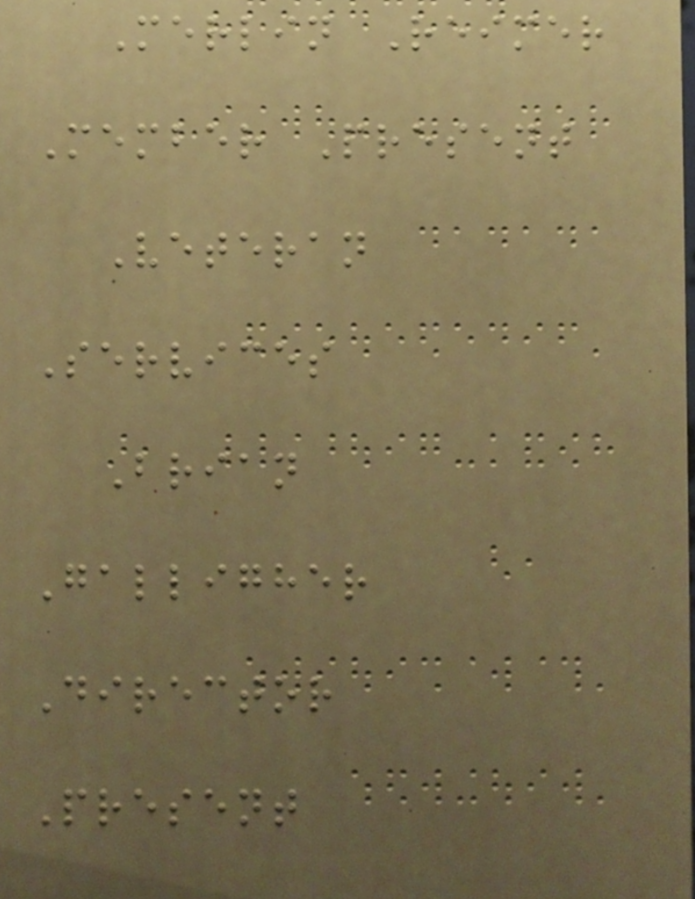Merlin Reimer
Member Present
Veteran
Services
Brian
Galligher
Director
Present
